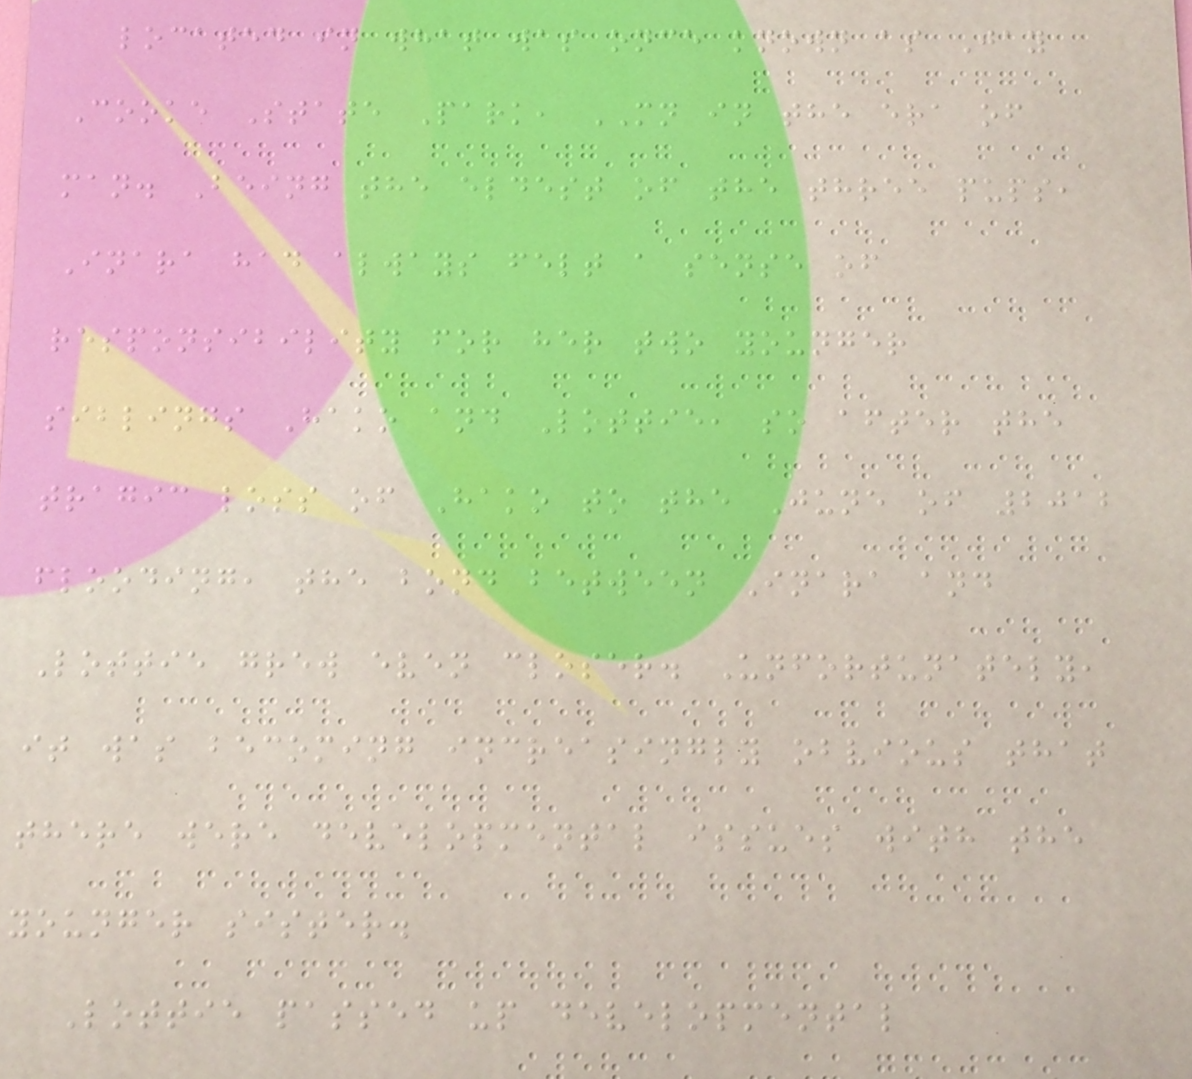located in what was once known as Jay
Cooke State Park, MN in the era of
man. Being the eldest of the three pups,
Inara had always felt a sense of
responsibility for her two younger
siblings Hako and Lottie, so after the
tragic loss of Hako to the June of 2012
flooding, the bond between Inara and
Lottie grew even closer. Unfortunately,
it was becoming increasingly obvious that
there were developmental issues with the
younger sister.
Lottie passed up developmental
